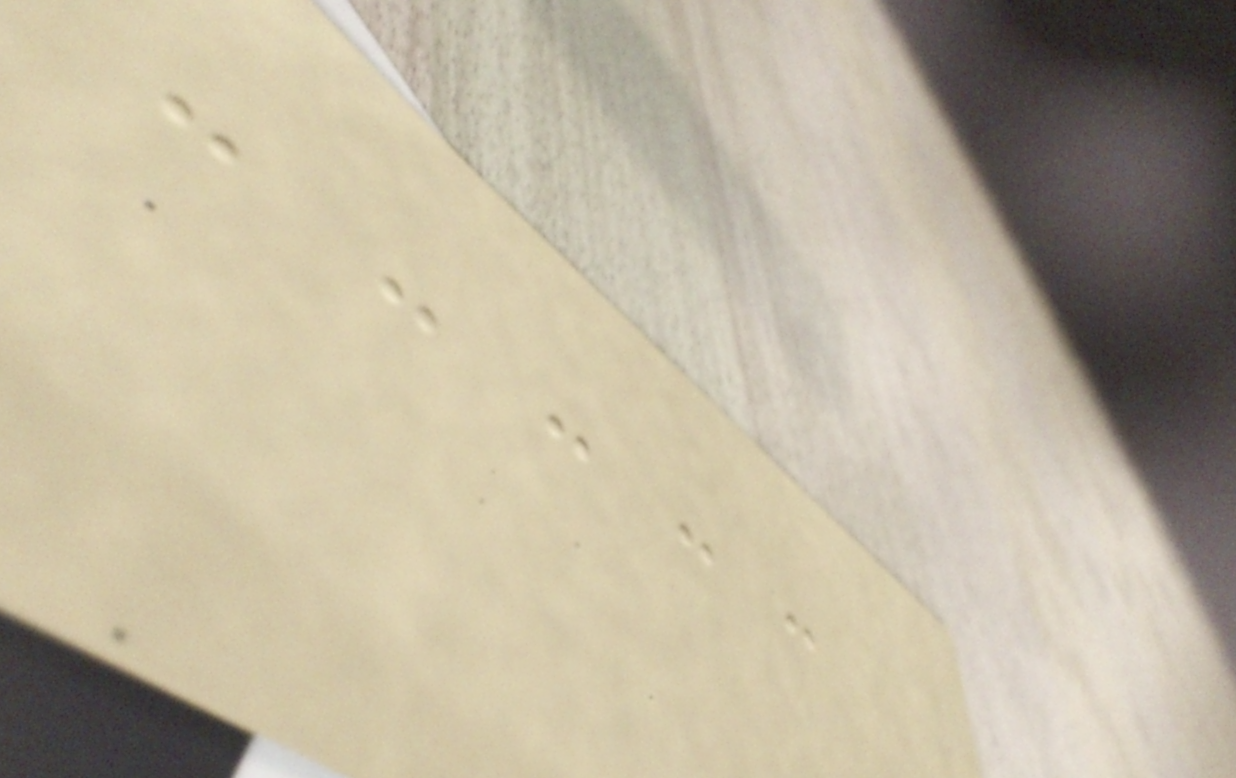- - - - -
